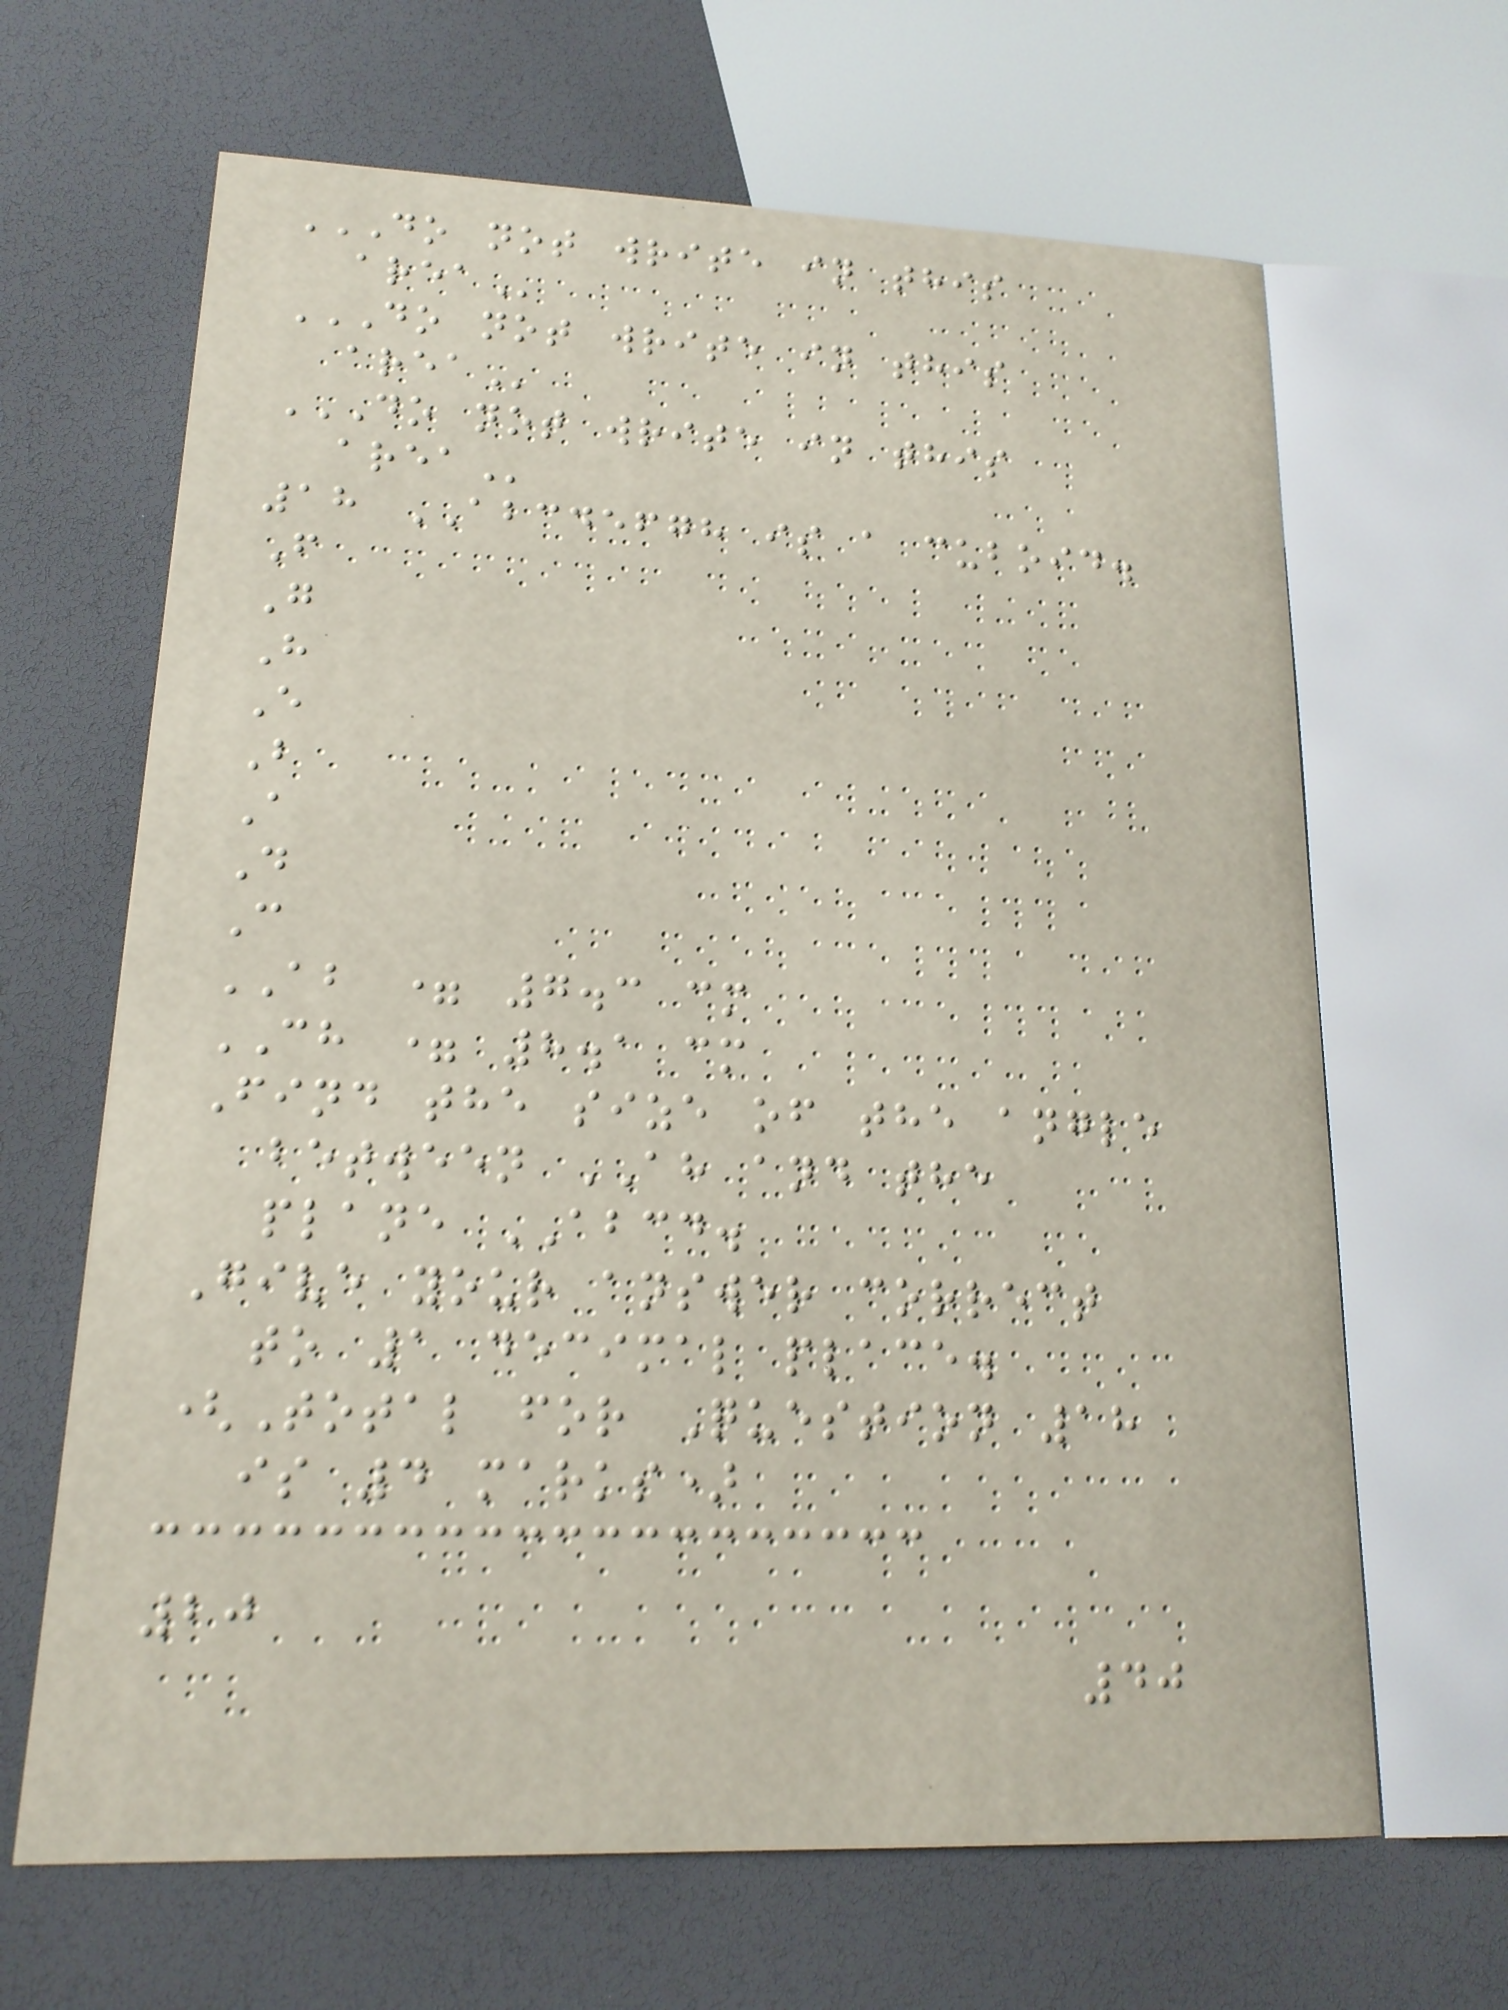DO NOT WRITE IN THIS
AREA
DO NOT WRITE IN THIS
AREA
DO NOT WRITE IN THIS
AREA
18 ABCDEFGH is a cuboid.
F
G
H
E
B
A
D
C
AB = 7.3 cm
CH = 8.1 cm
Find the size of the angle
between AH and the
plane ABCD.
Give your answer correct
to 1 decimal place.
(Total for Question 18
is 4 marks)
20
40
